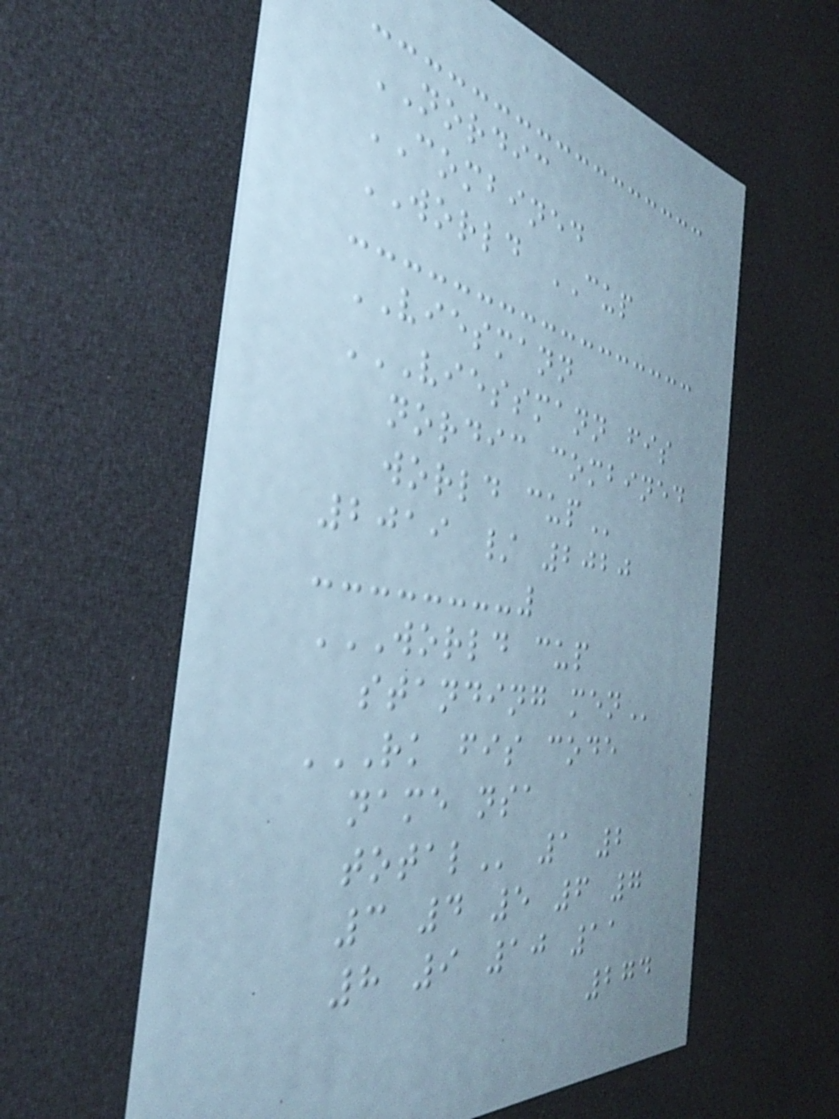NORDIC
COMBINED
WORLD CUP
VIESMANN
VIESSMANN FIS
NORDIC COMBINED
WORLD CUP
2019 / 2020
WORLD CUP
STANDING MEN
RK FIS CODE
NAME NSA
TOTAL 1 2
3 4 5 6 7
8 9 10 11
274
